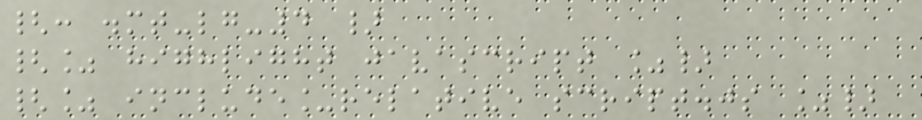{: .mt-lg-4 }
{% highlight javascript %}
{% include_relative script.js %}
